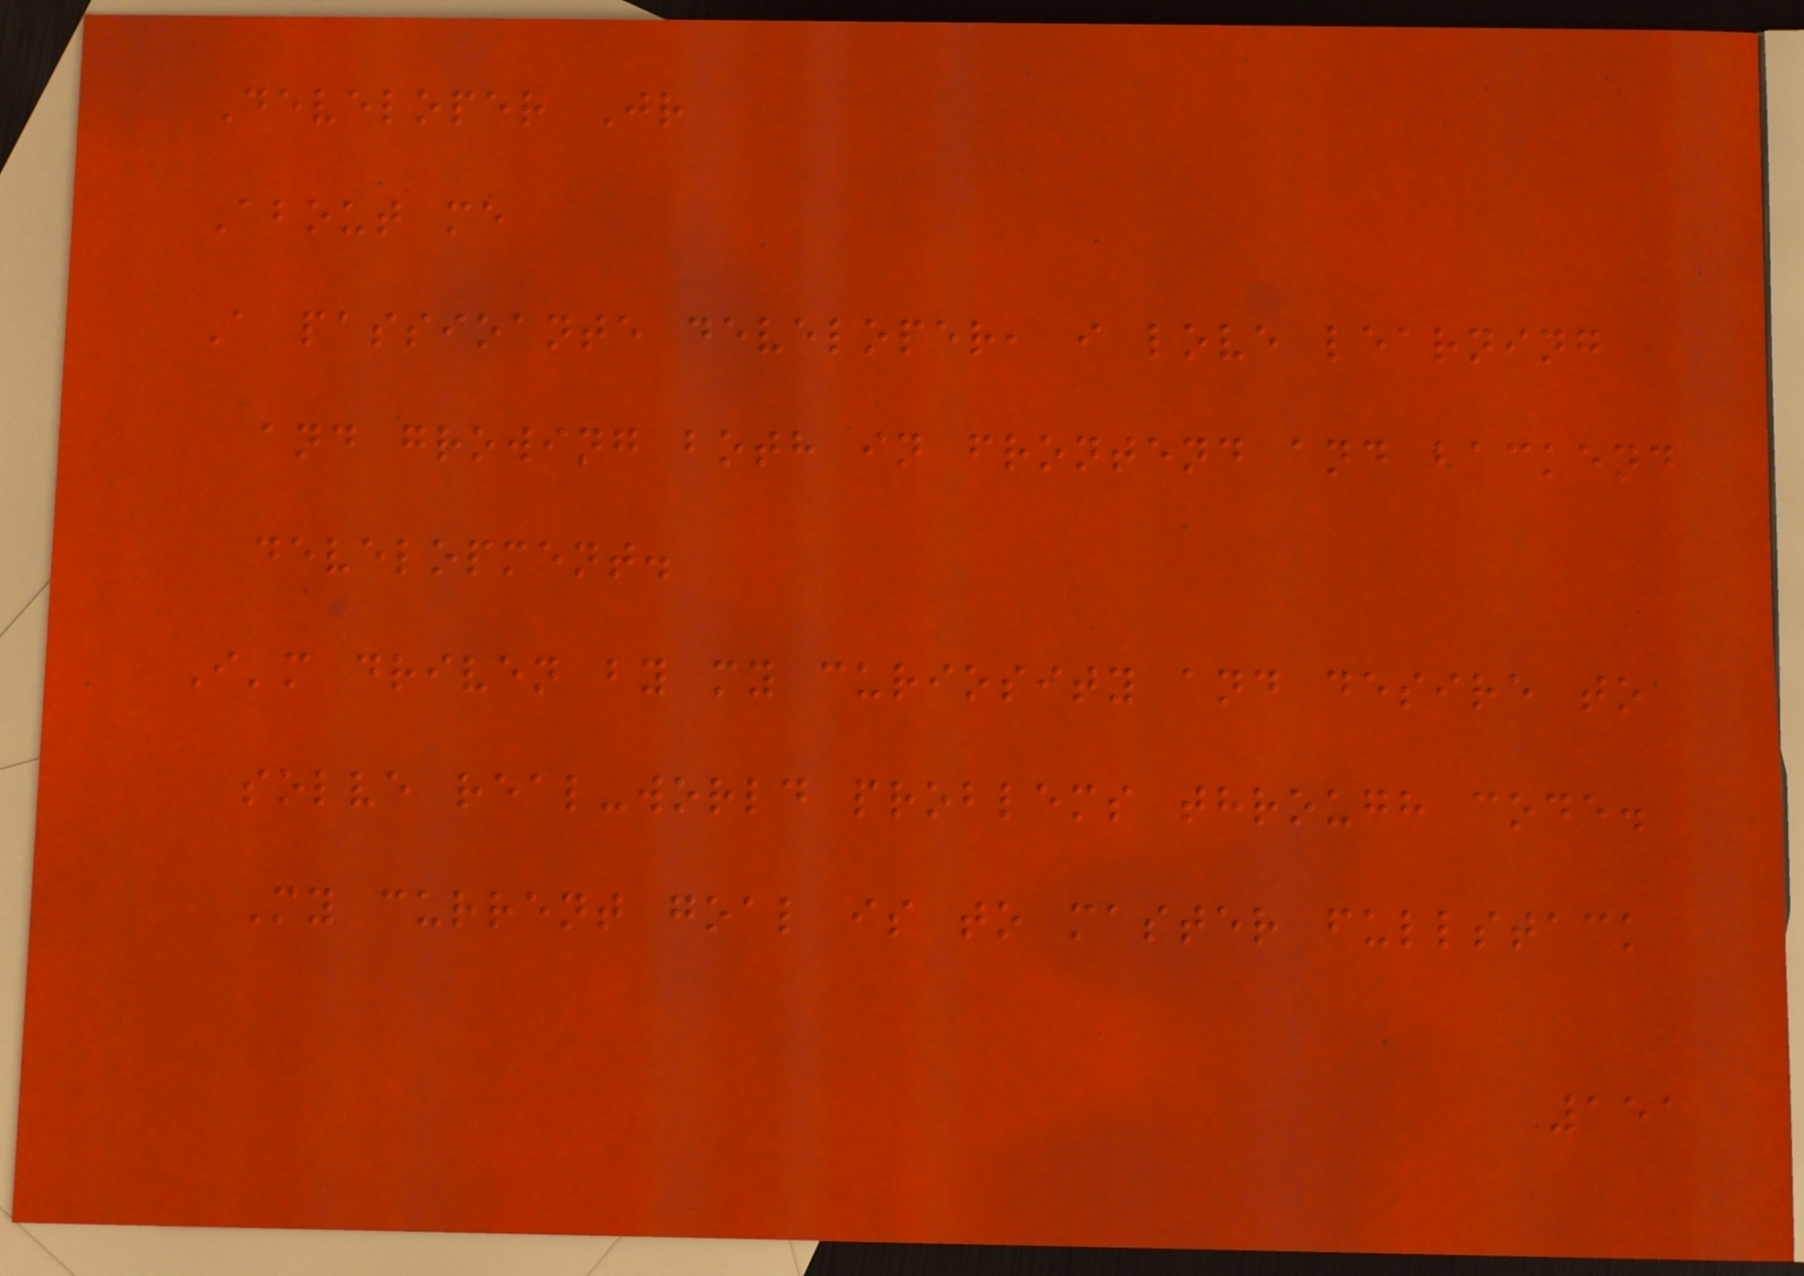Developer Jr
About me
A passioante developer, i love learning
and growing both in frontend and backend
development.
I'm driven by my curiosity and desire to
solve real-world problems through code.
My current goal is to master fullstack
151
